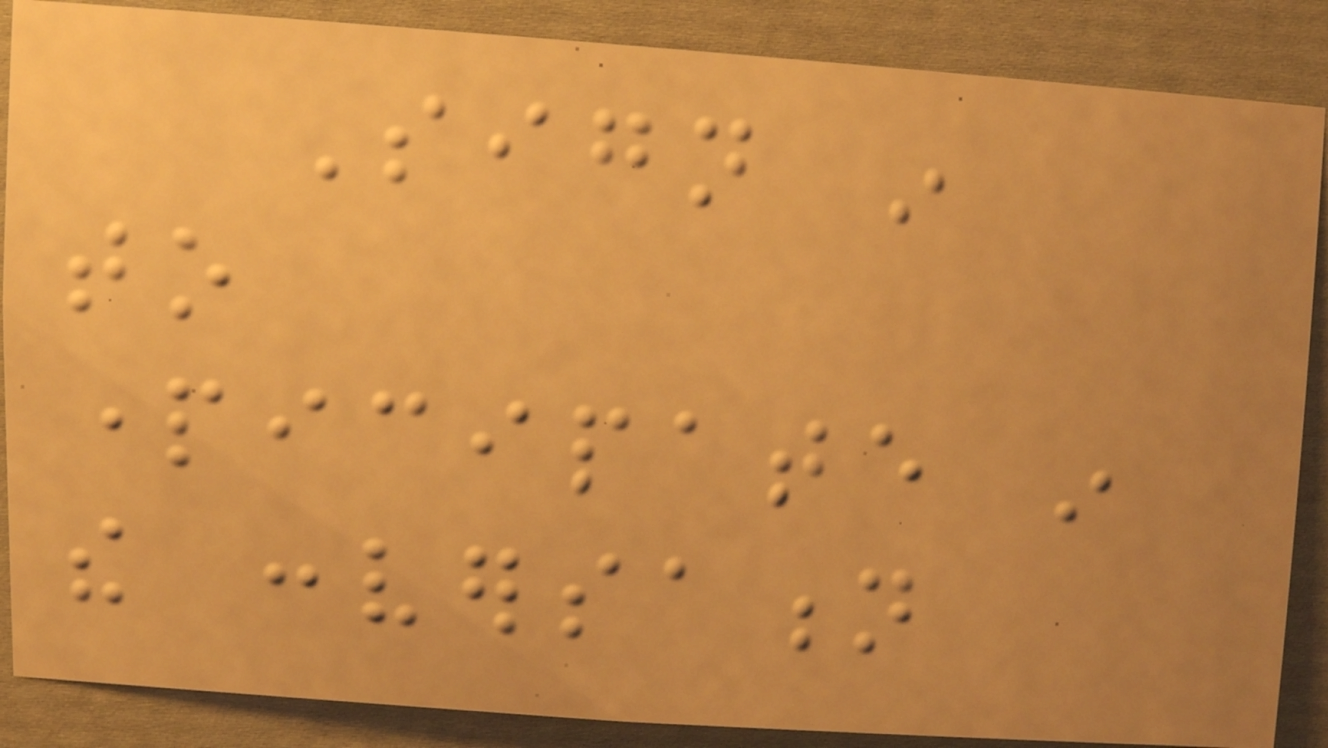Sign in
to
participate in
the conversation
